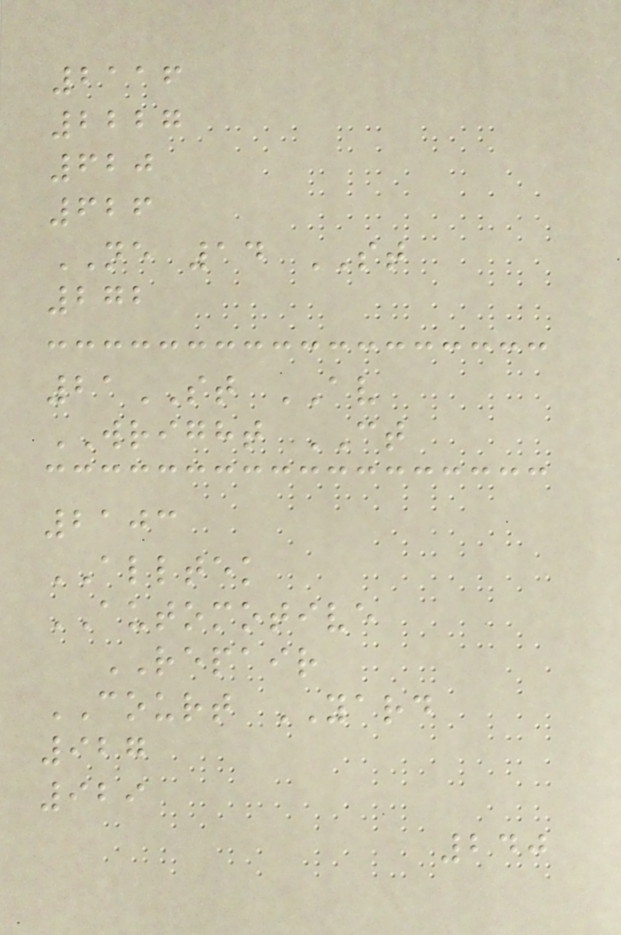2116
2227
620
626
NE 14 ST
272
21ST AV
WRIGHT CT
2103
ALLTEK
AUTOMOTIVE
REPAIR
COURT YARD
927
929
240
